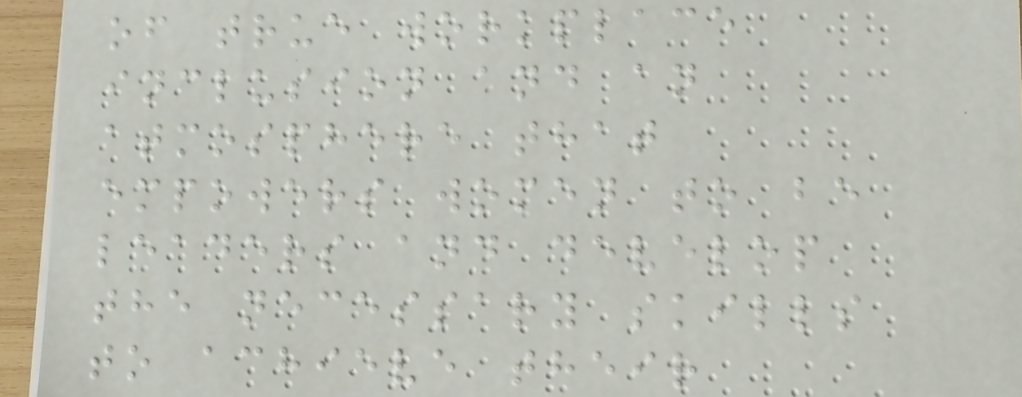of true workplace
inclusion and an
atmosphere that
empowers women to be
leaders and develop
the necessary skills
to achieve their
